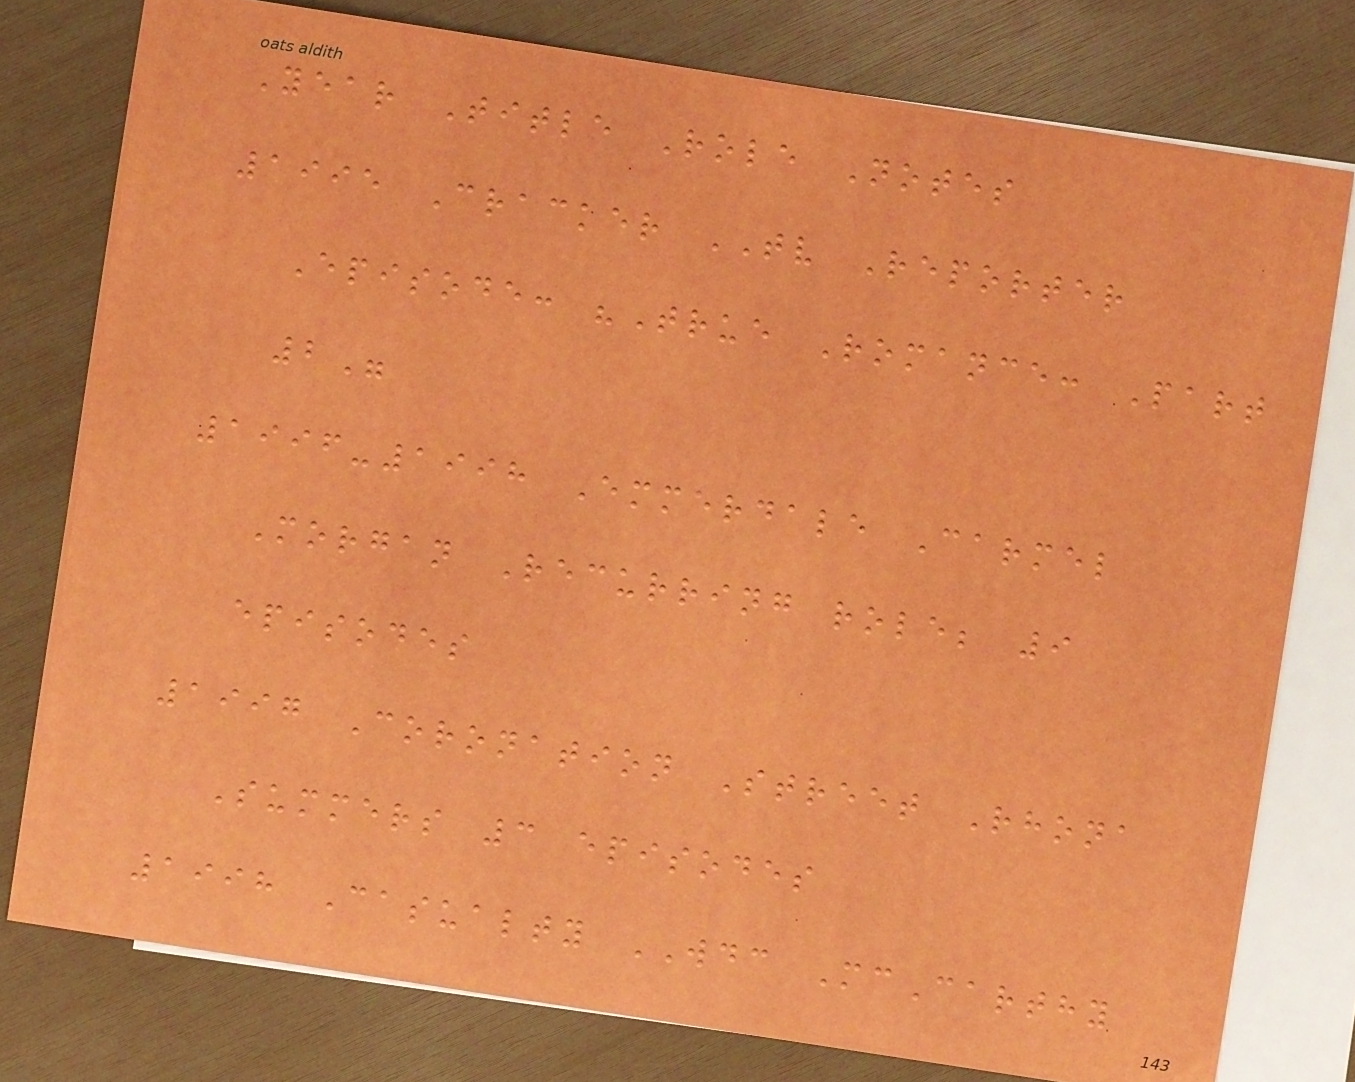Year Title Role Notes
1995 Cracker TV Reporter
Episode: "True Romance: Part
2"
1996-1998 Emmerdale Carmel
Morgan Recurring role; 9
episodes
1997 Coronation Street Rhona
Summers 3 episodes
1998 Casualty WDC McCarthy
